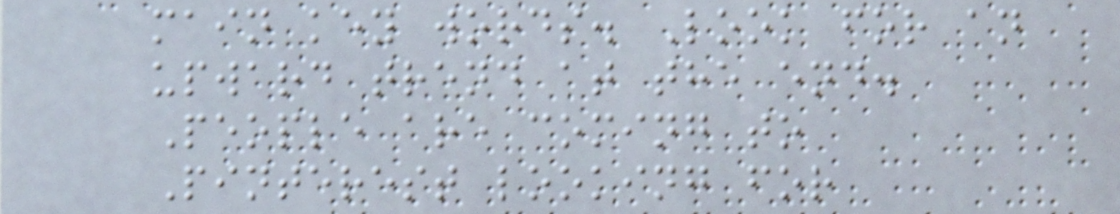main key words. Look for an
upward trend at the end.
People are coming to
Pinterest looking for
